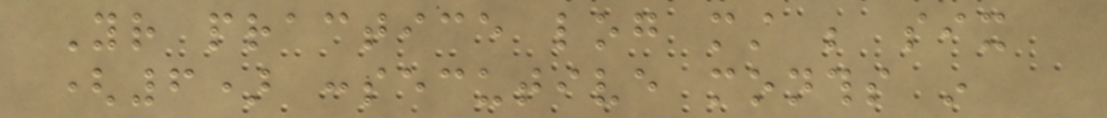Your practice log must be six
(6) consecutive months in
